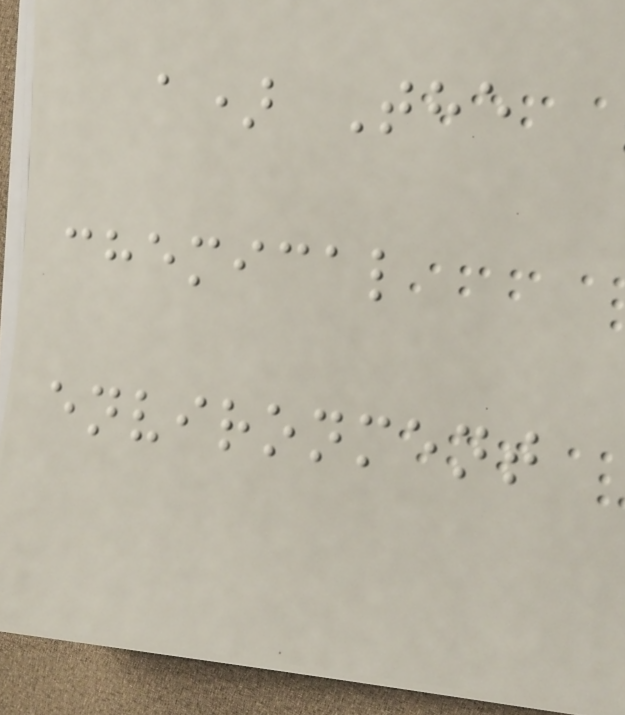a) The
chemical
environment
